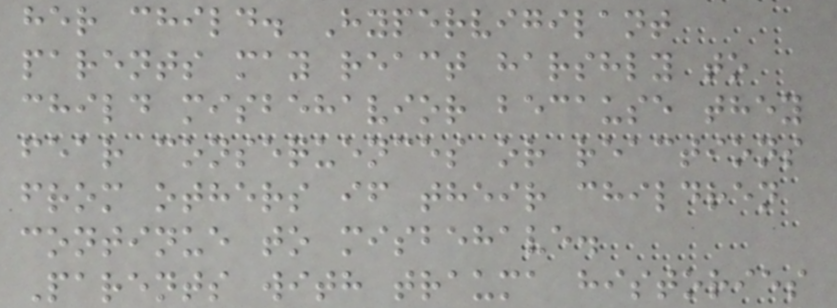her child. Hypervigilant
parents may react harshly to
child misbehavior because they
fear consequences or reactions
from others if their children
continue to misbehave.
Parents with trauma histories
